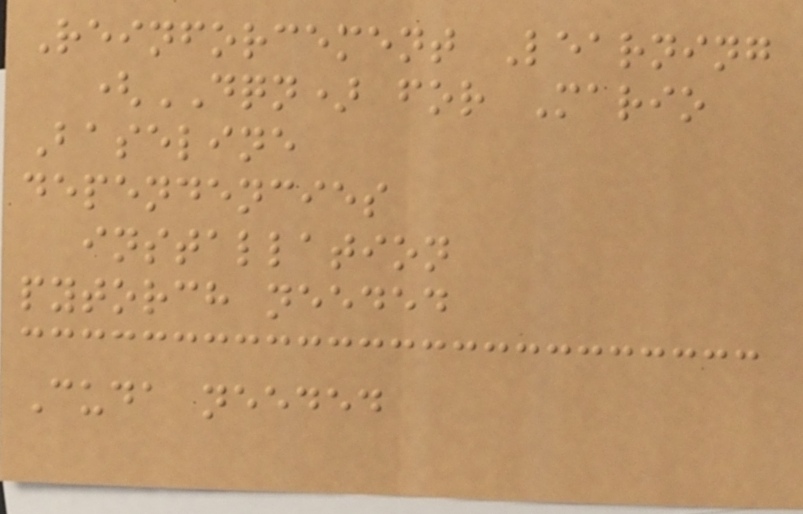Reinforcement Learning
(DQN) for Mario
Baseline
dependencies
installation
pytorch needed
Cuda needed
